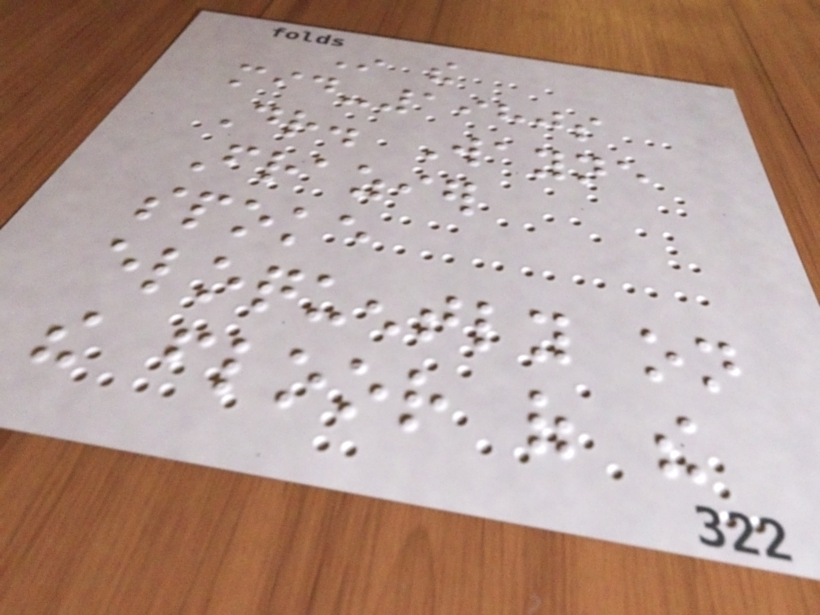In the
mid-1980s
Dr. Wayne
Frazier
spoke
eloquently on
the floor of the
